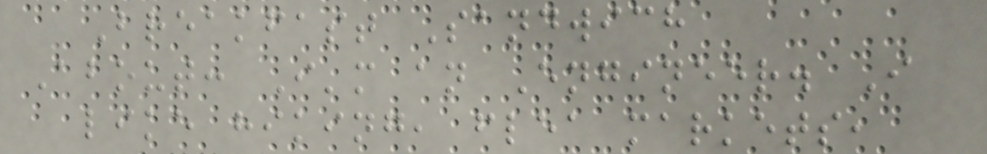Breakfast Sandwich
About: I'm an Engineer. I
like hiking, flea markets,
